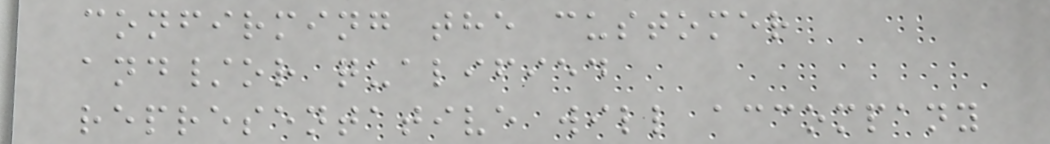confirming the customer
and/or qualified
representative will accompany
